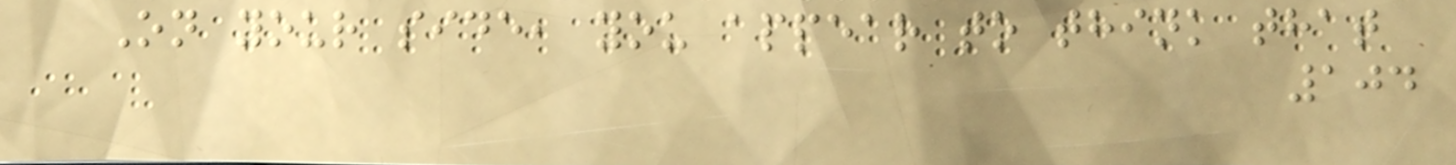On your side, you appear to think that
104
